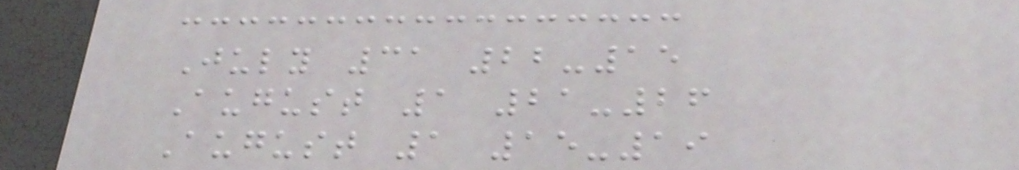July 31 22-15
August 1 21-26
August 1 15-19
